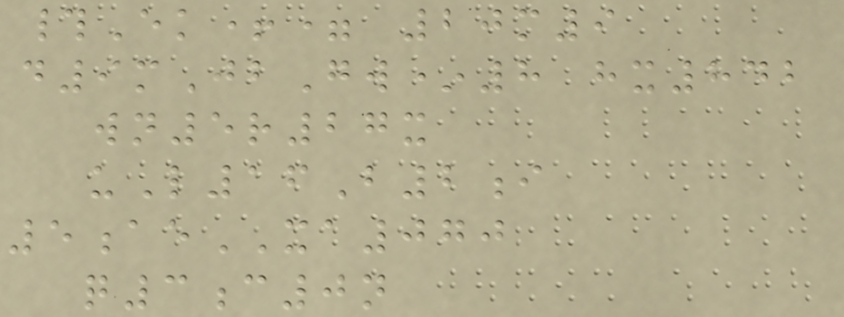#Ek+= 20m9
d9mJbGw*8 hx842
wn5r27x
uL16B2i
5aeXA070
q3c0n
